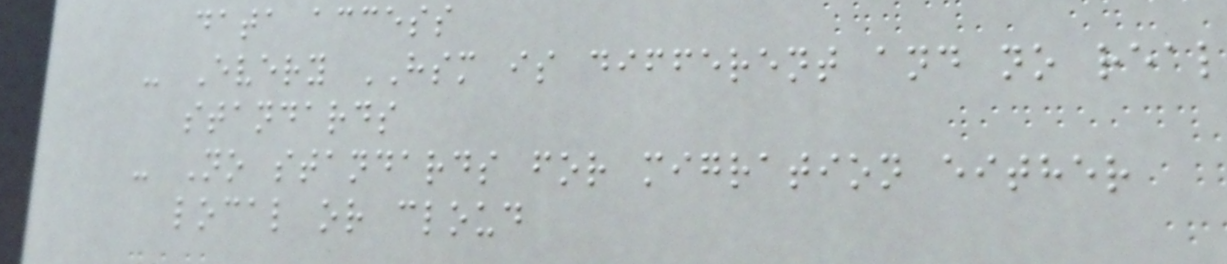data access
- Every HSM is different and no real
standards
- No standards for migration either
local or cloud
